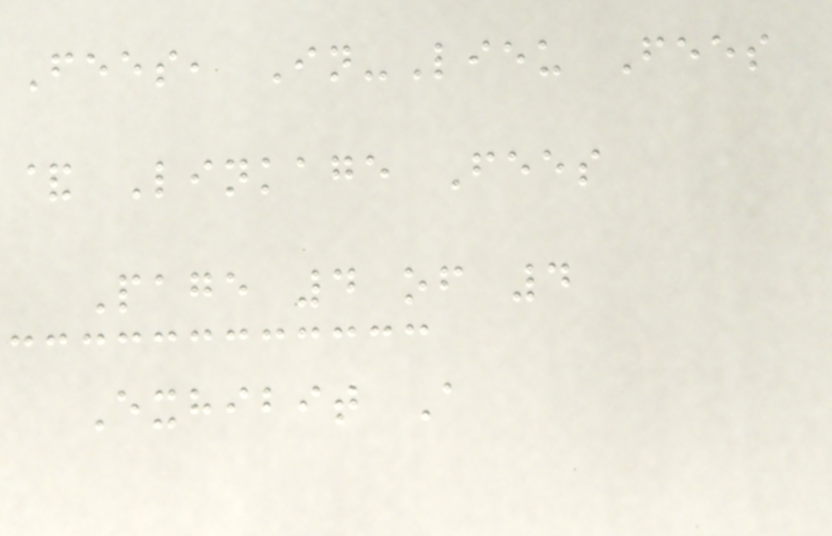Fees, In-Lieu Fees
& Linkage Fees
Page 4 of 4
Exhibit A
